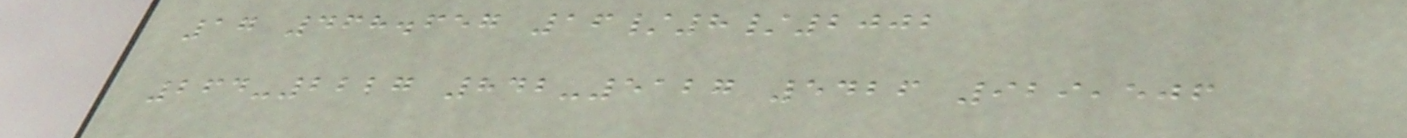17 468.657 16/8/2002
264-2227 842-5127 5426 929,506
